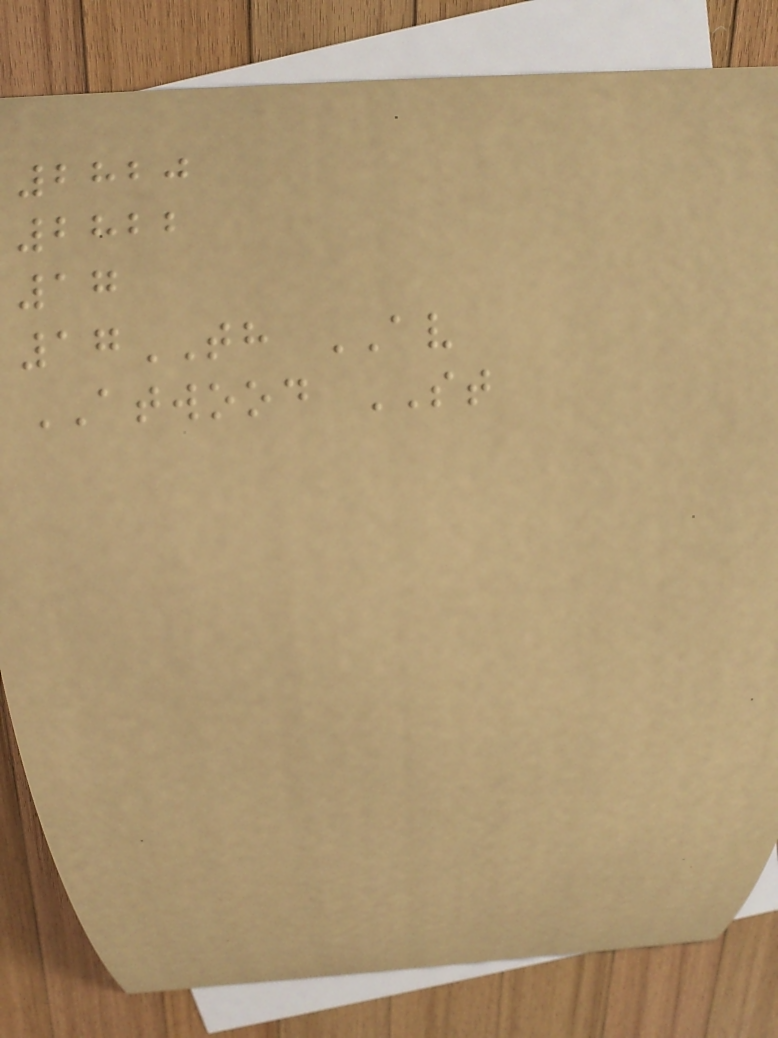2820
2822
17
17TH AV
ATWOOD ST
